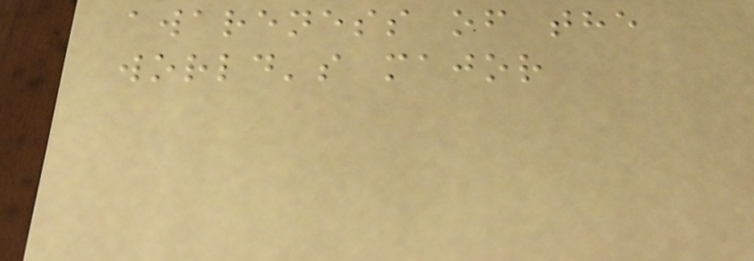awareness of the
world's major
